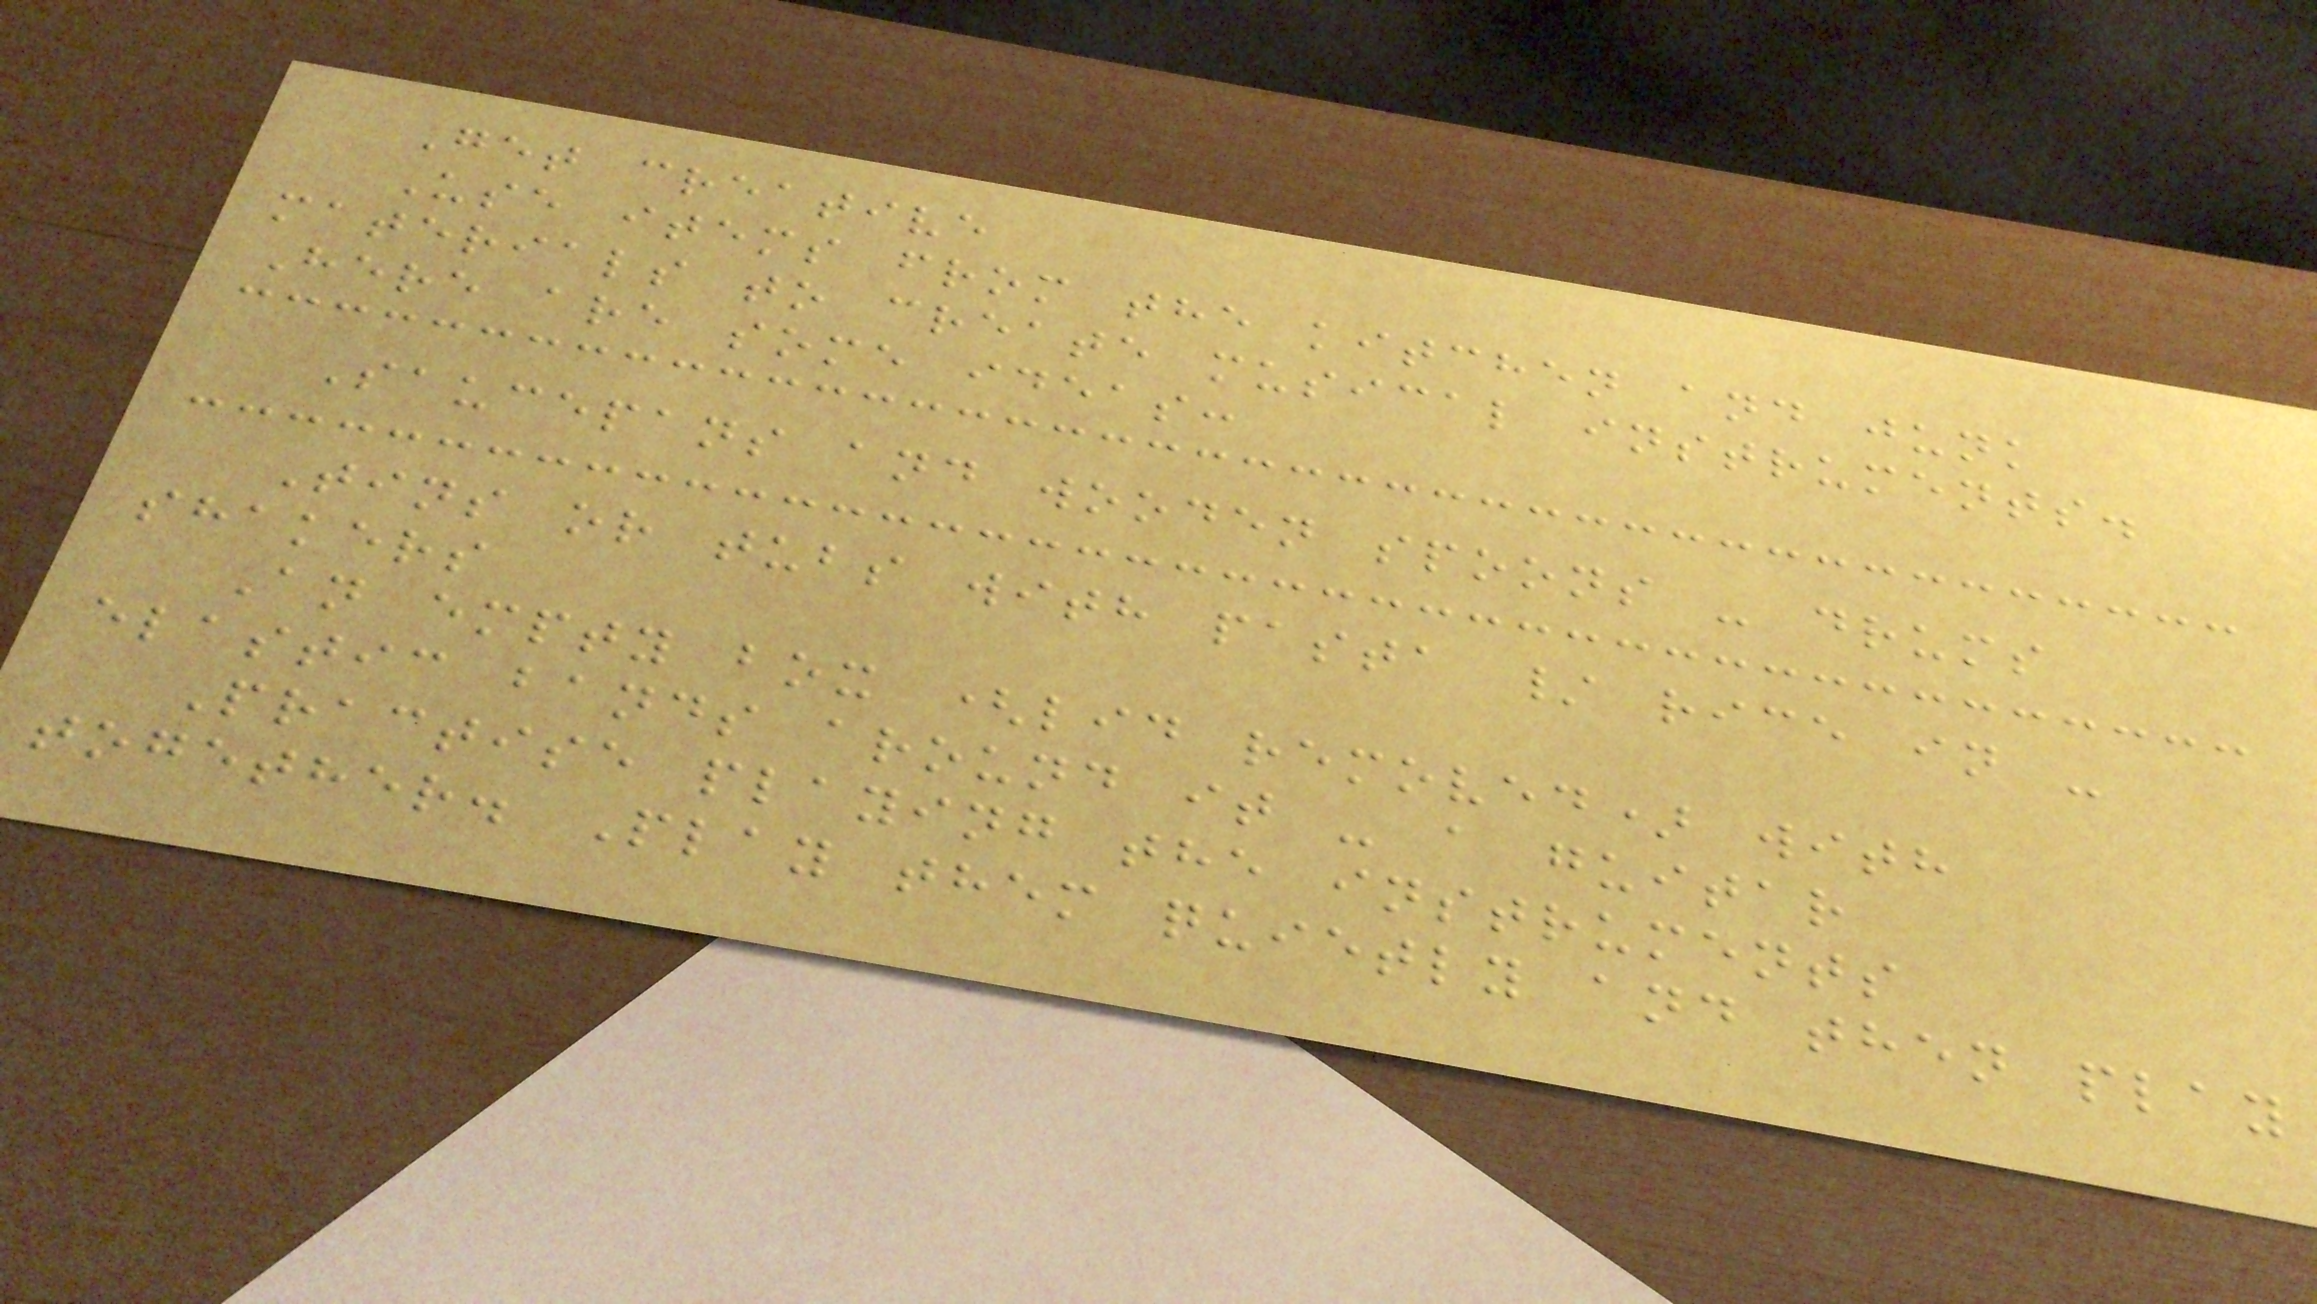Get creative
Use items from the kitchen and junk
materials to create musical instruments.
Here are some ideas:
Saucepans and wooden spoons - drums
Tins or tubs with pasta / rice in -
shakers
An empty box (lid removed) with
elastic bands around it - a guitar
Practise playing the instruments
together. Play them quietly and then play
